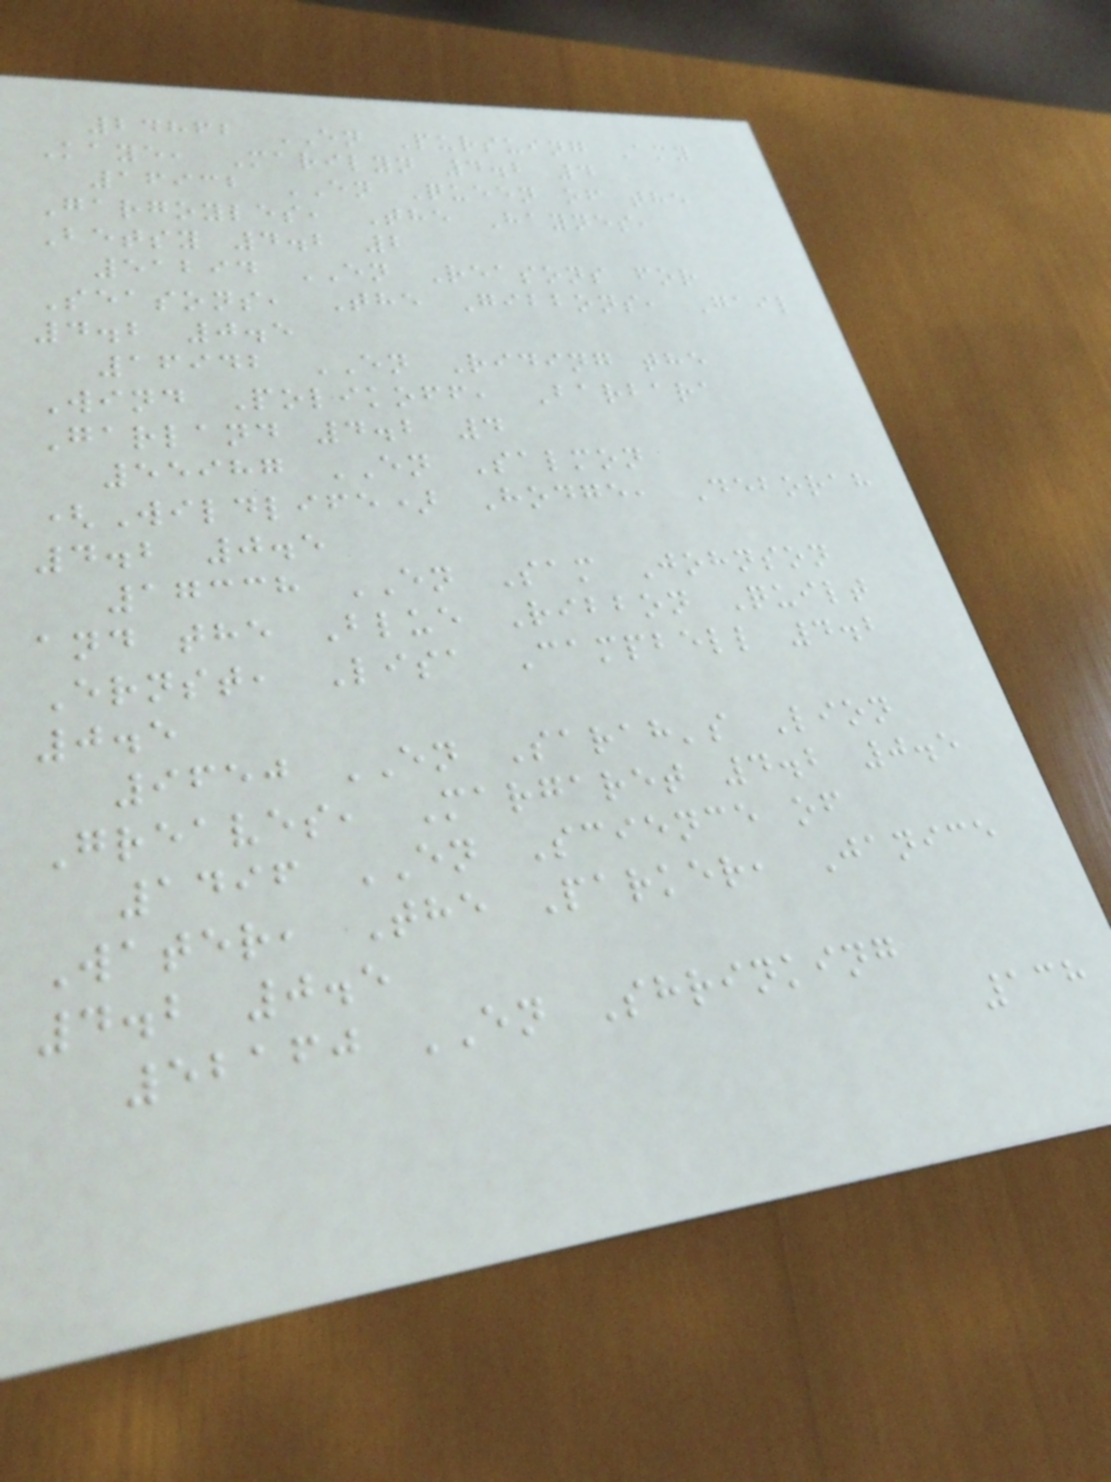24862 EN Pursuing Amy
Kaye, Marilyn 4.2 4
16932 EN Queen of the
Gargoyles, The Haynes,
Betsy 4.2 2
51294 EN Reasons for
Seasons, The Gibbons, Gail
4.2 0.5
16942 EN Riding the
Wind Polikoff, Barbara
Garland 4.2 4
55987 EN Salmon
(Wildlife) Hodge, Deborah
4.2 0.5
17338 EN Sam Johnson
and the Blue Ribbon Quilt
Ernst, Lisa Campbell 4.2
0.5
9650 EN Sarah's Lion
Greaves, Margaret 4.2 0.5
1496 EN Science of
Water, The Parker, Janice
4.2 0.5
52160 EN Shrinking
138
